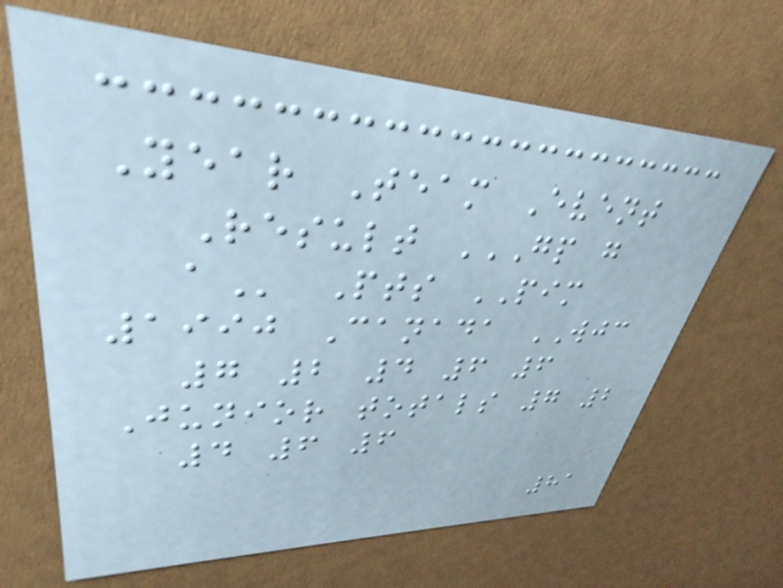Year Team Event
Result GP G
A Pts PIM
1990 Canada WJC
7 2 4 6 6
Junior totals 7 2
4 6 6
81
